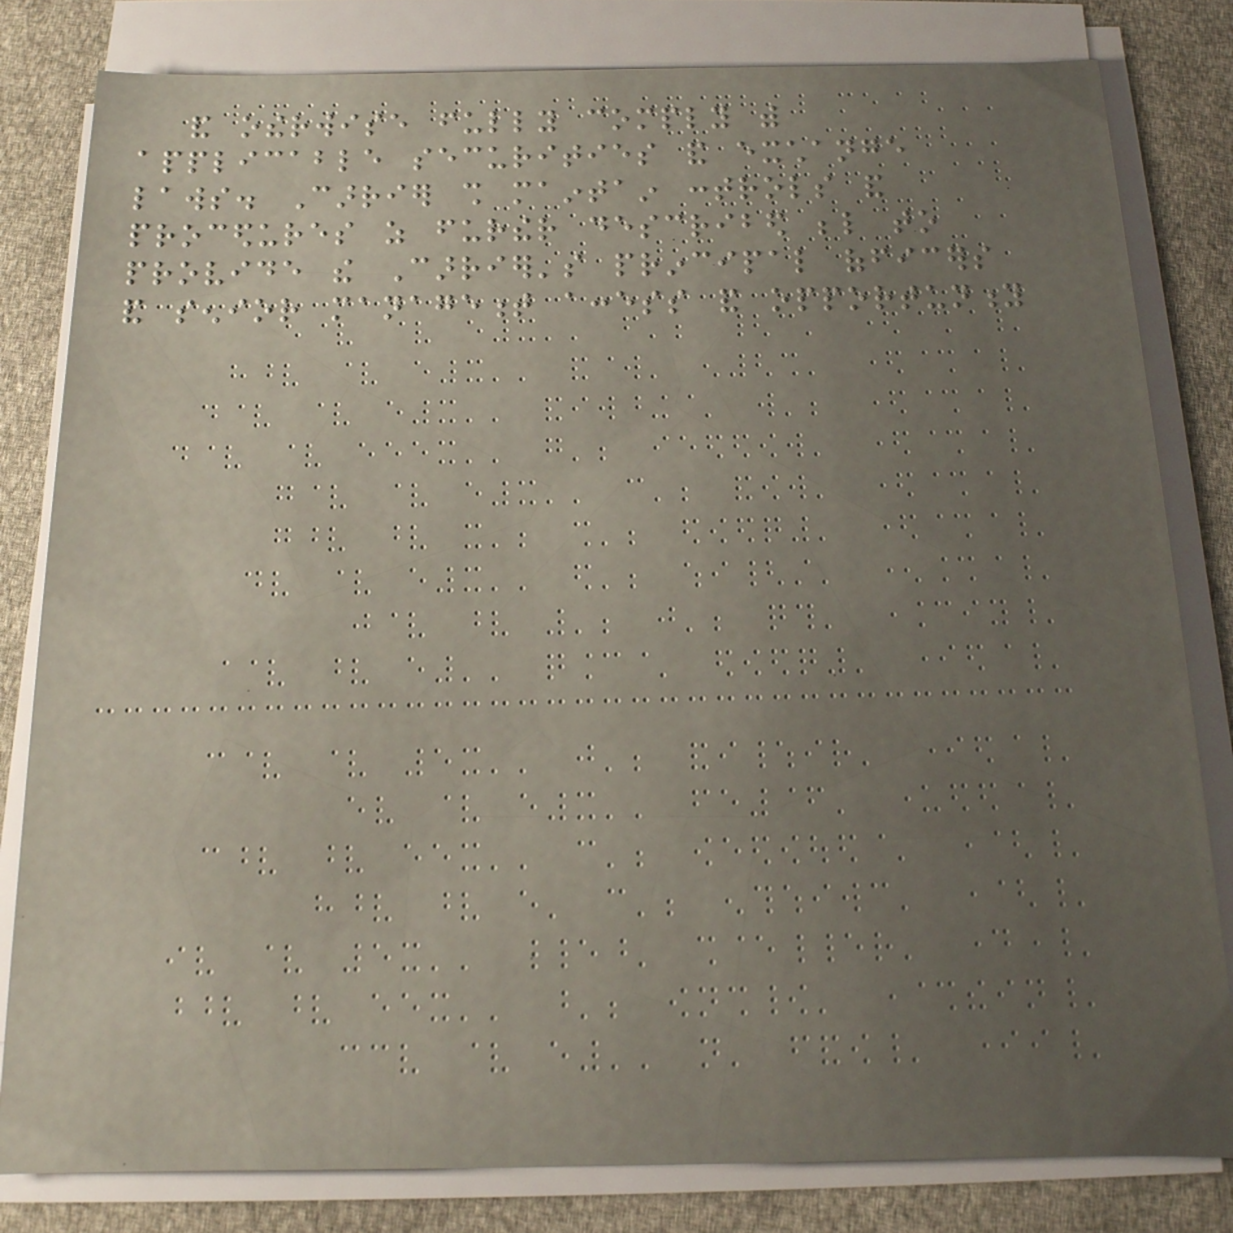and otherwise fully comply with
applicable securities and exchange
laws. Carrier shall maintain controls and
procedures as further described below to
provide the Carrier's principal officers
and senior management access and opportunity
